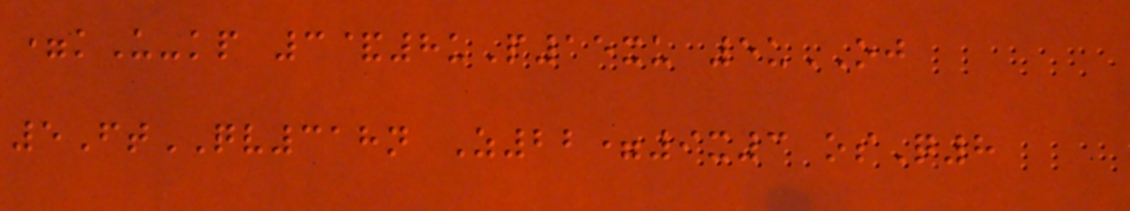=kU-kp 3&8uP15xu 5uOJ
5FtQV318n Z22=9x3 osQ8
